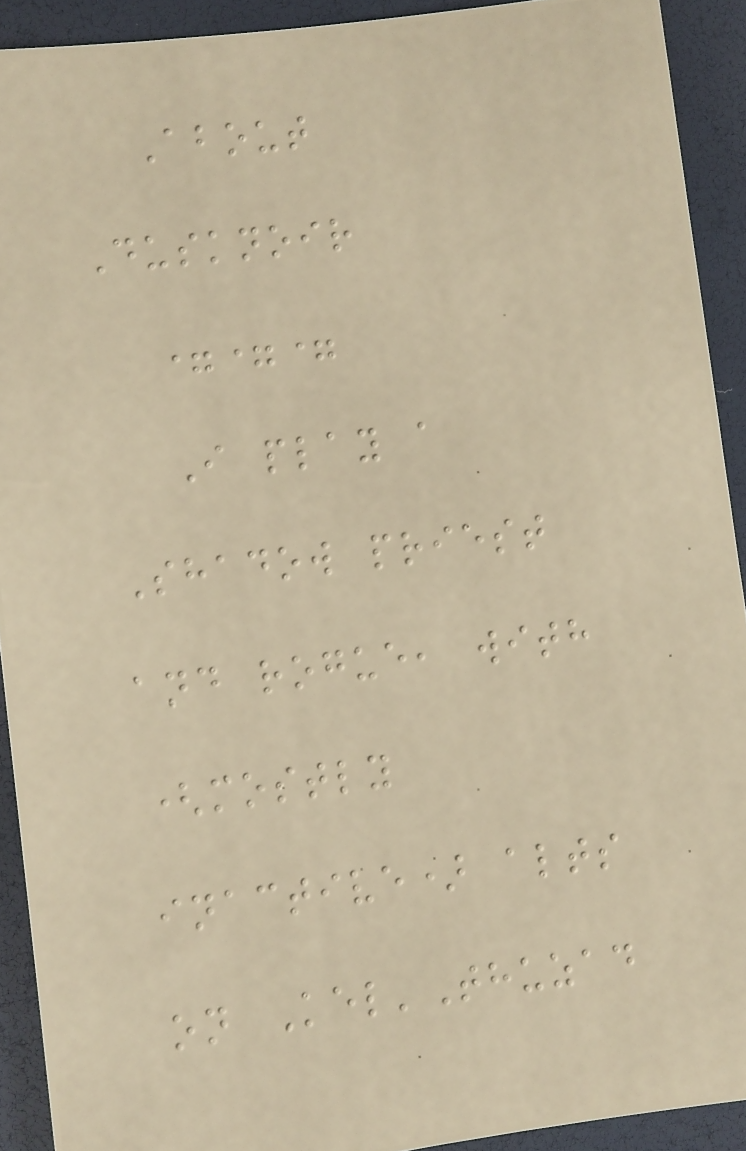About
Dusknoir
===
I play a
Shadow priest
and rogue, with
(mostly
inactive) alts
on Kel'Thuzad
